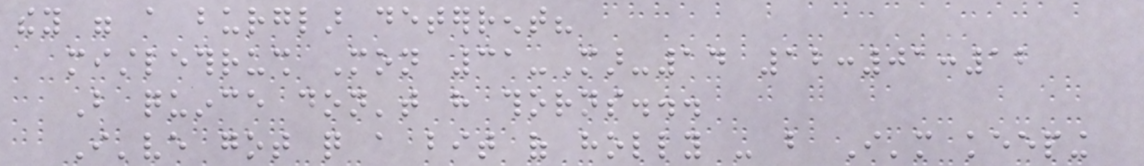they were a burglar deterrent?
mistlethrush Mon 31-Mar-14 12:01:12
But quince don't have thorns...
I've got quite a bit of holly - but I'm keeping
